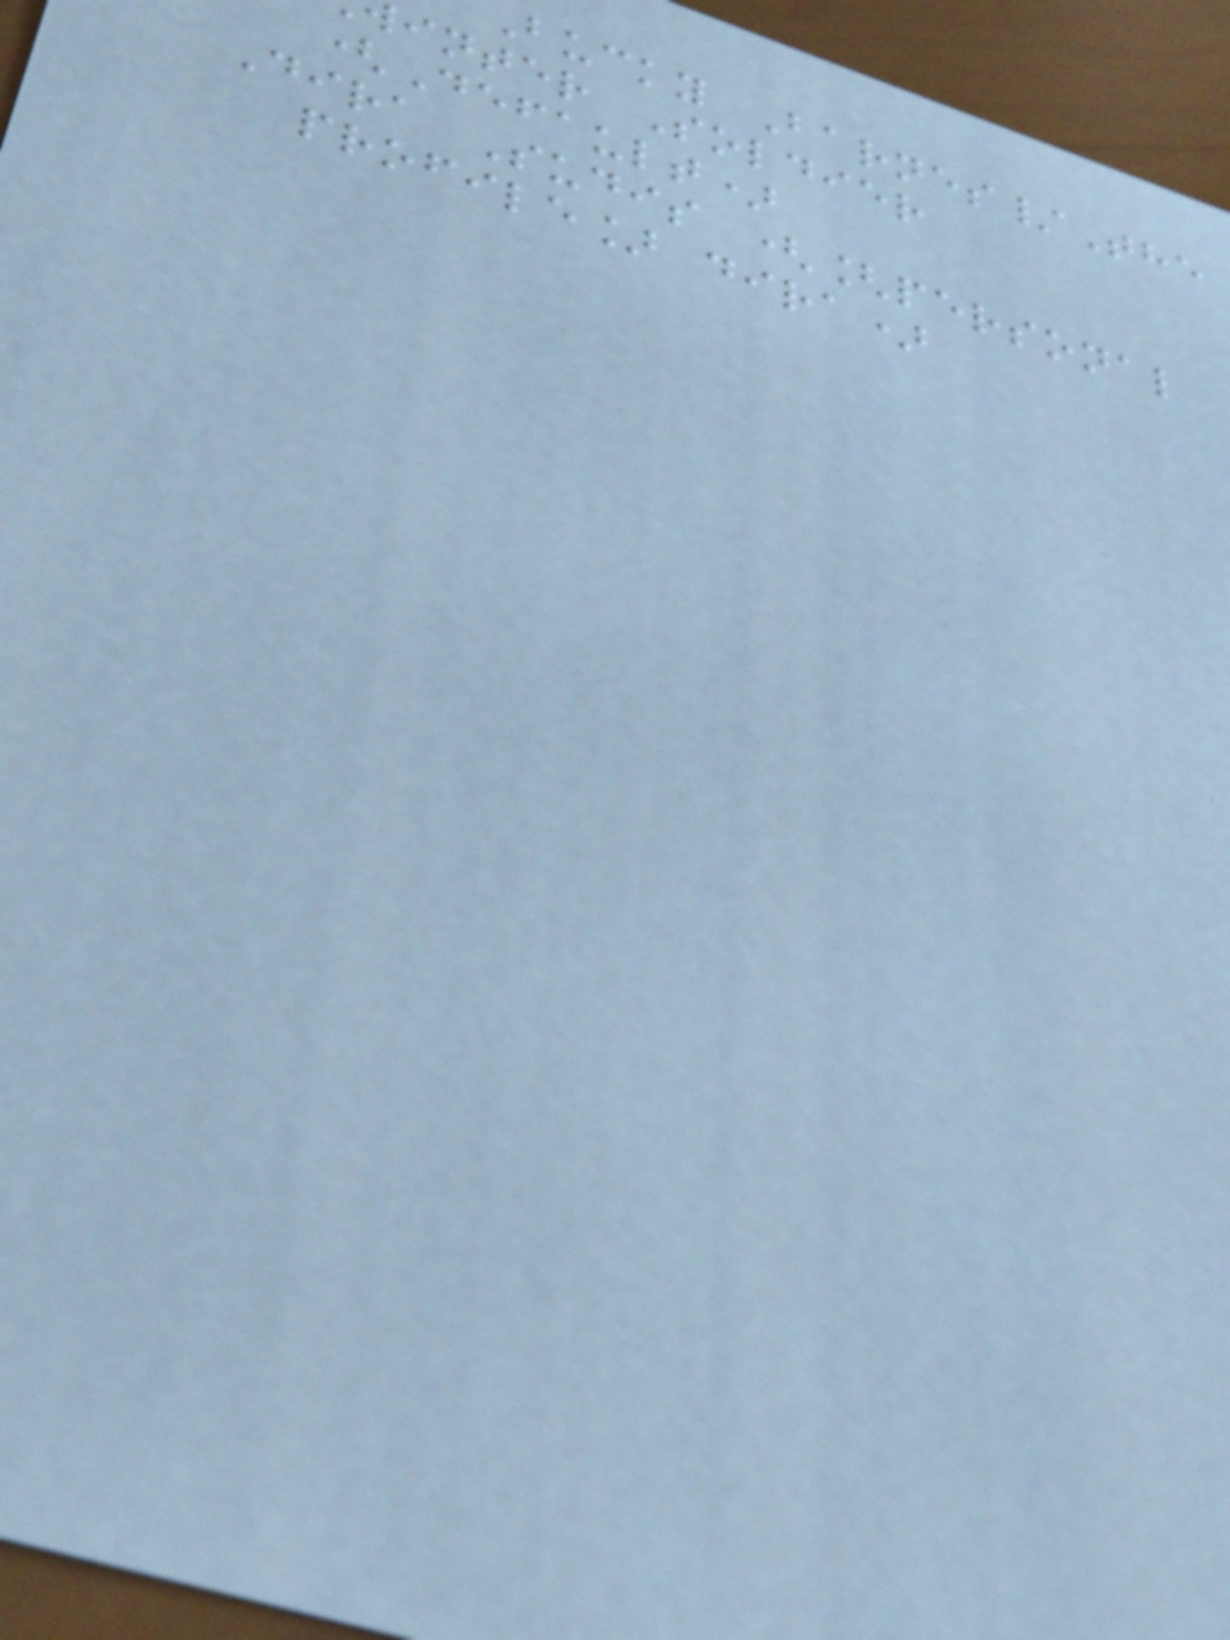bucky Barnes/The
inter Soldier
(Default)
Dira Sudis ([personal
profile] dira)
